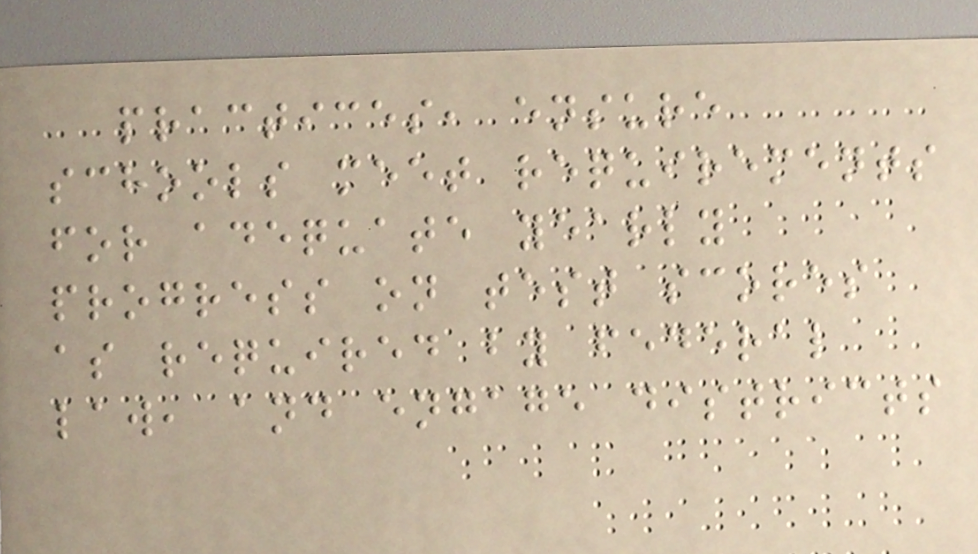practices, ensure
schools meet requirements
for adequate yearly
progress on test scores
as required by federal
law, and engage districts
